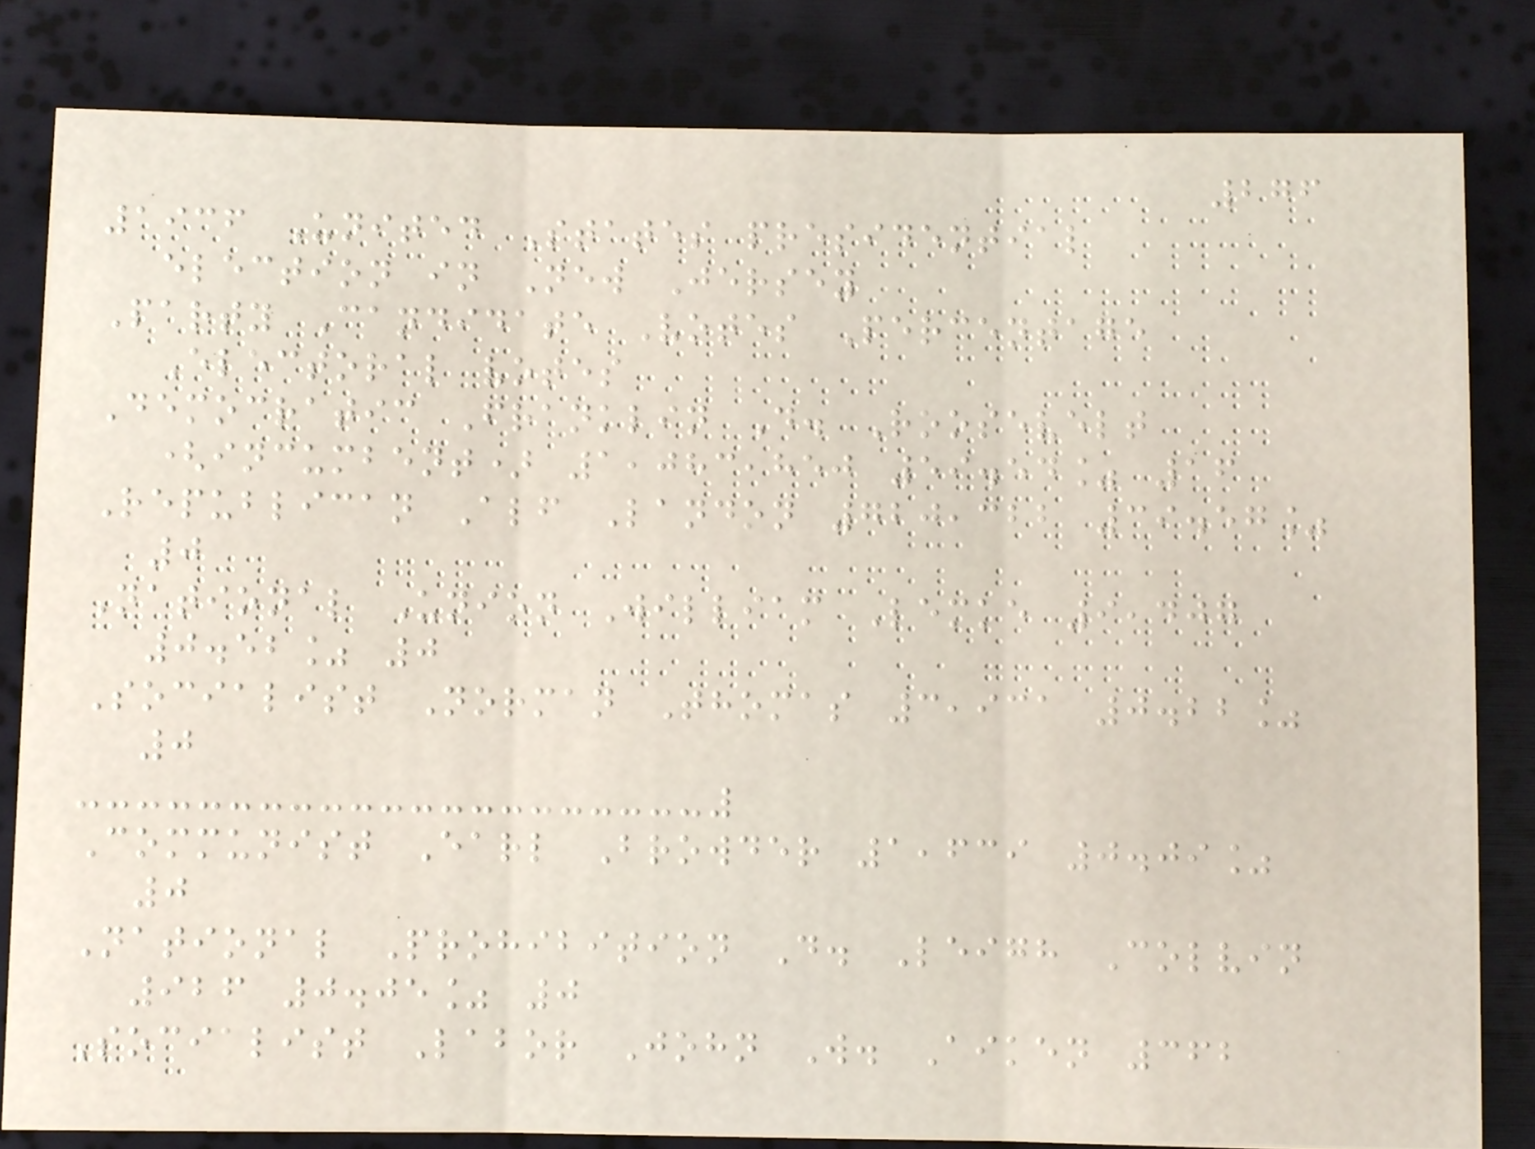276
1936 United States presidential
election in New Jersey
Party Candidate Votes Percentage
Electoral votes
Democratic Franklin D. Roosevelt
(incumbent) 1,083,850 59.54% 16
Republican Alf Landon 720,322 39.57%
0
National Union William Lemke 9,407
0.52% 0
Socialist Norman Thomas 3,931 0.22%
0
Communist Earl Browder 1,639 0.09%
0
National Prohibition D. Leigh Colvin
926 0.05% 0
Socialist Labor John W. Aiken 362
